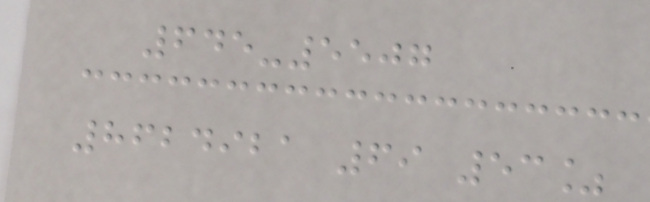645-5507
8624921 69 53%
